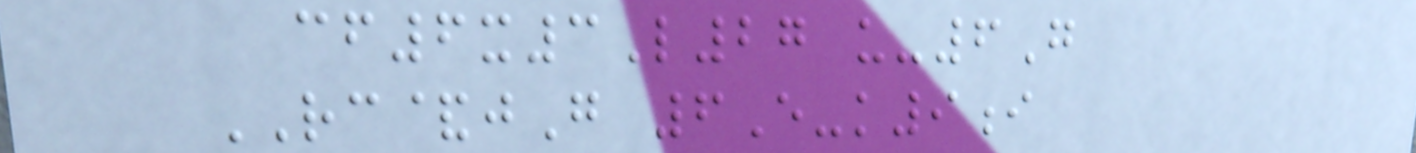cf6x3L27 u-6G
RC&jG 6E-k9i
